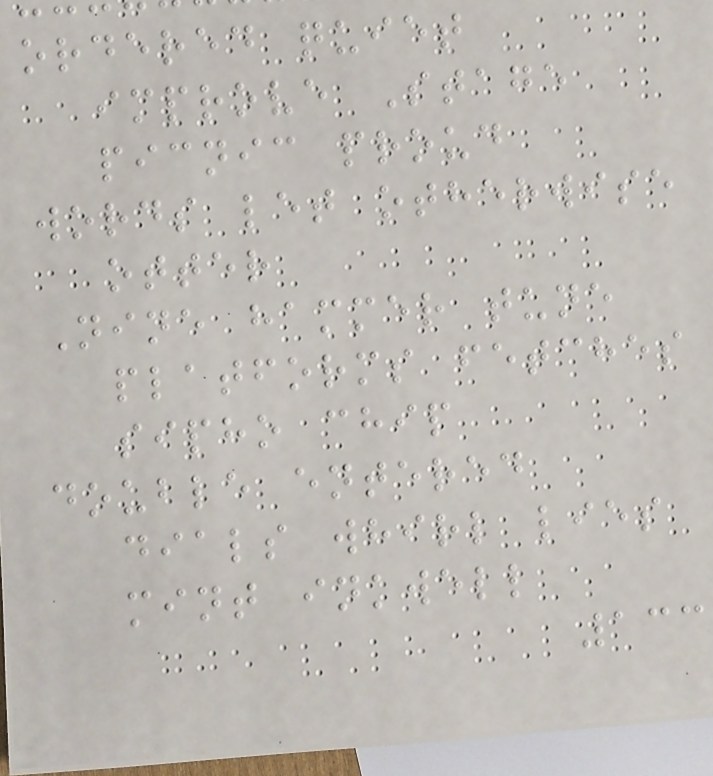ordered quiet
improve Stage
picnic proud
words let otherwise
otter
Nine hammer tune
platforms fetches
sipho chip
double entered
dials whirl lies
mint inkwell
133
